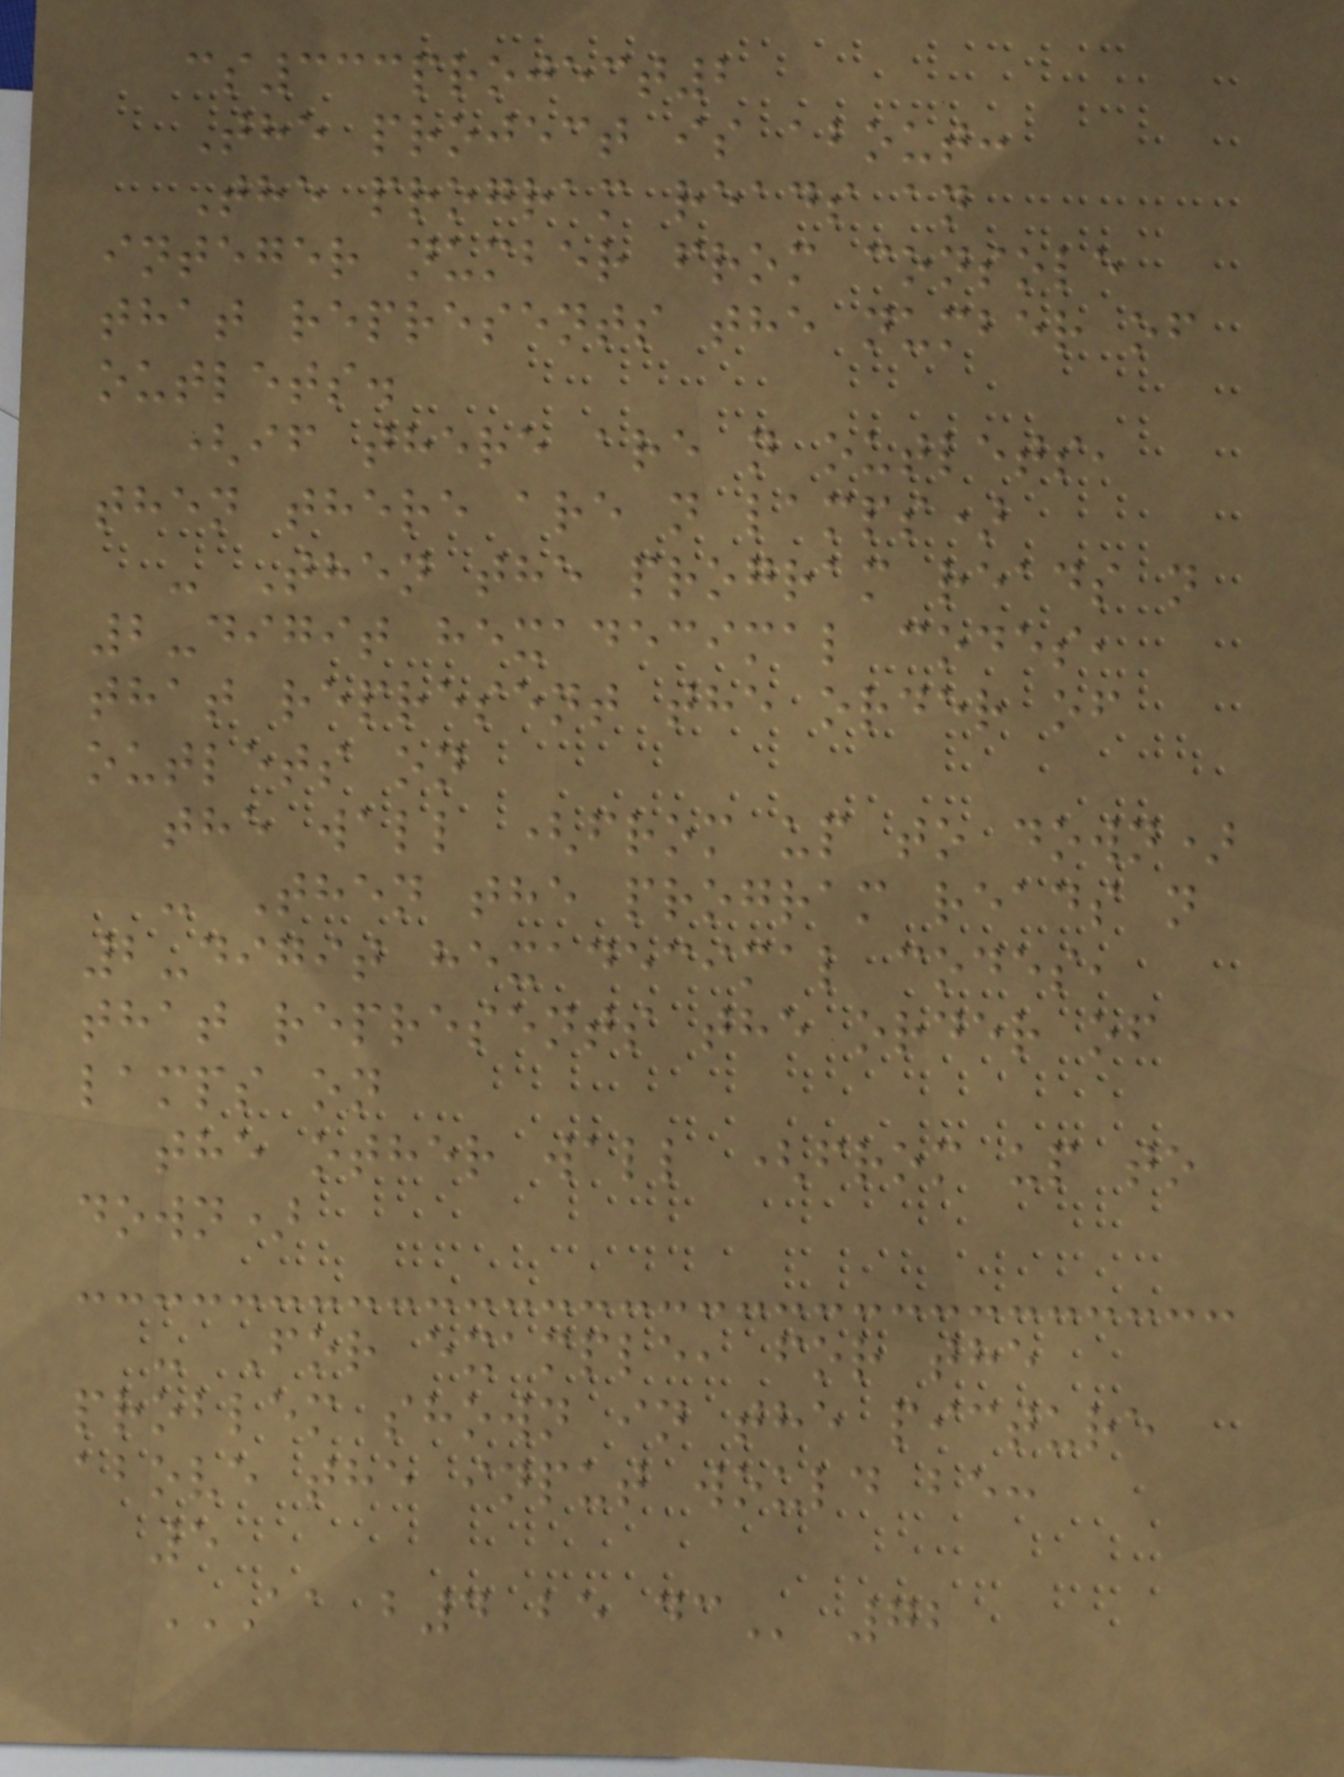cs333project2
The project is about:
The program reads an
integer number from console
that represents the number of
outlets.
(if there are n outlets,
then there are n lamps)
- Then the program reads n
2-digit hexadecimal codes,
that represent the order of
outlets on
the wall (from up to down)
- Then the program reads n
2-digit hexadecimal codes,
that represents the order of
lamps on
the other wall (from up to
down)
- For example, for the
problem shown in the picture
above the input would be:
5
AA B4 BE DC 72
